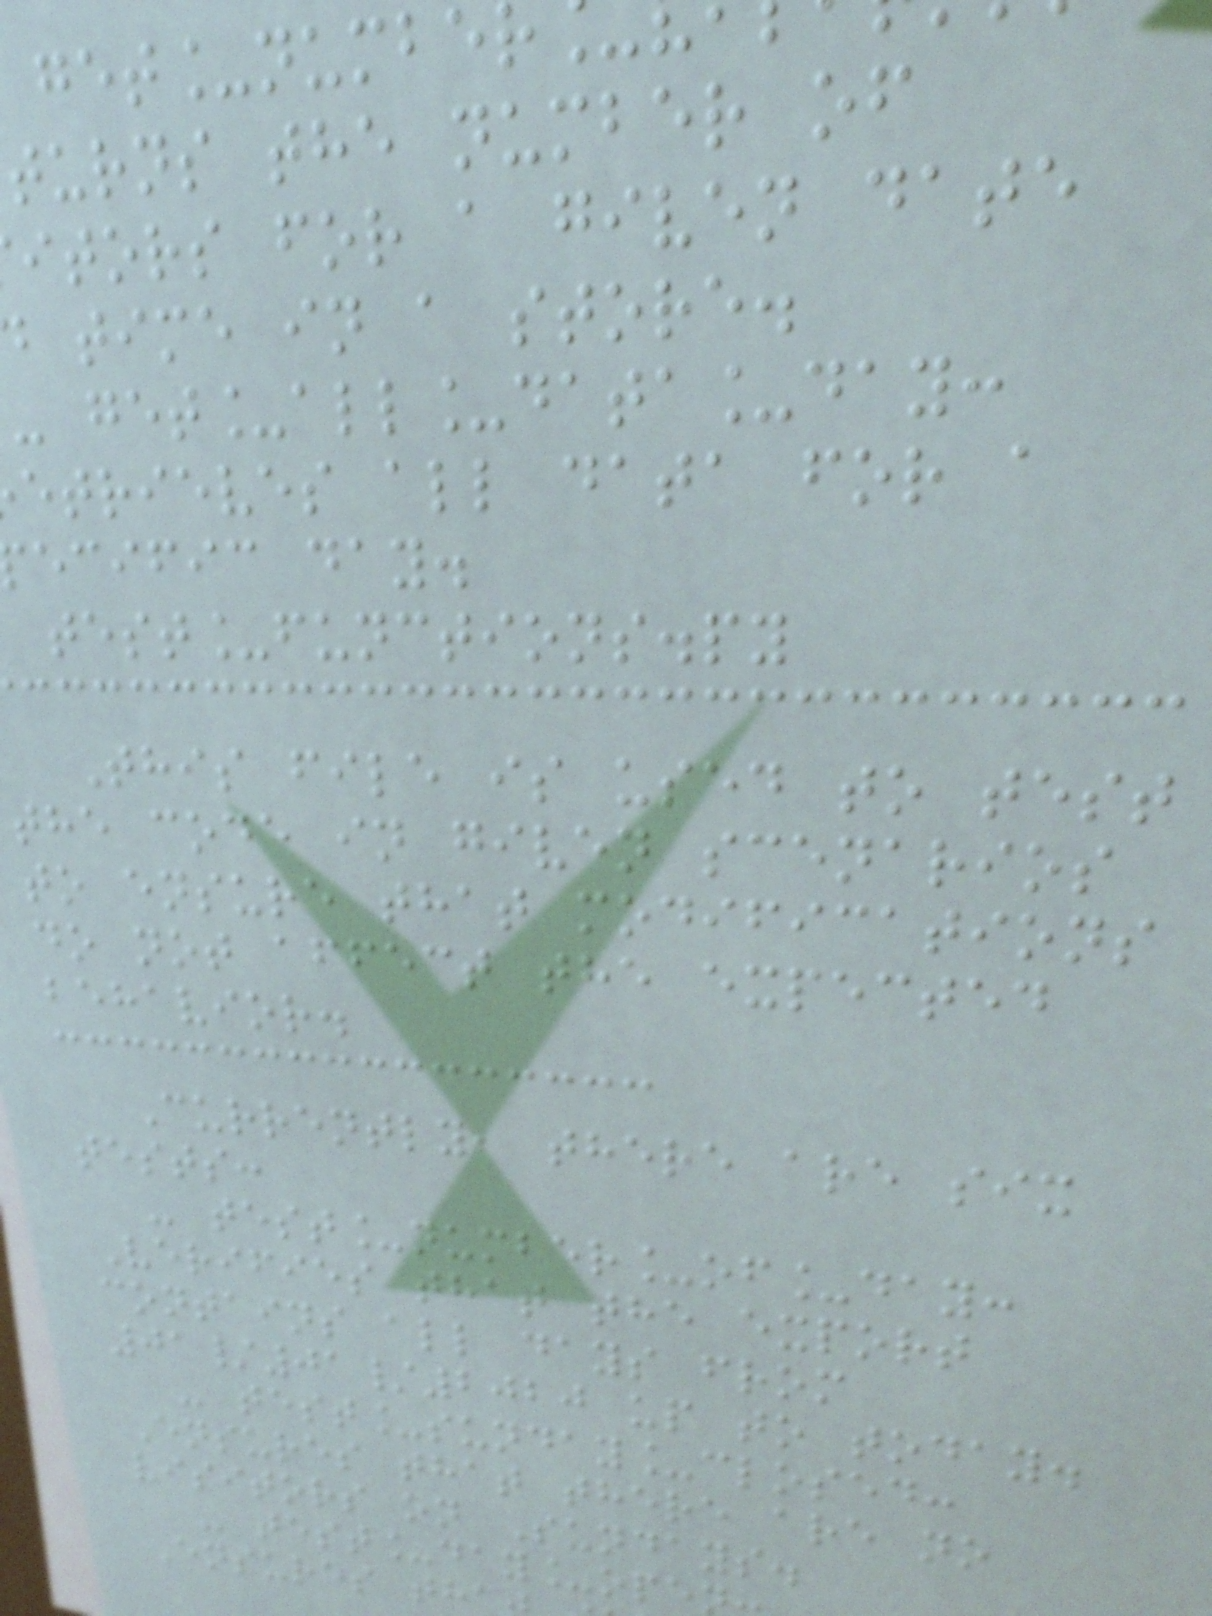get_numbe
turns the number of
itors for a given date
time in a store.
- get_all_data_day:
etrieves all data for a
ecific day.
test_functions.py
This file is used to test
the code in given scenarios
to ensure that modifications
do not affect the expected
behavior.
Currently, there are six
tests:
- test_number_of_day:
Verifies that the export
contains all days from
01/01/2020 up to today.
- test_sunday_closed:
Ensures that there are no
visitors on Sundays.
- test_day_ope
Ensures th
